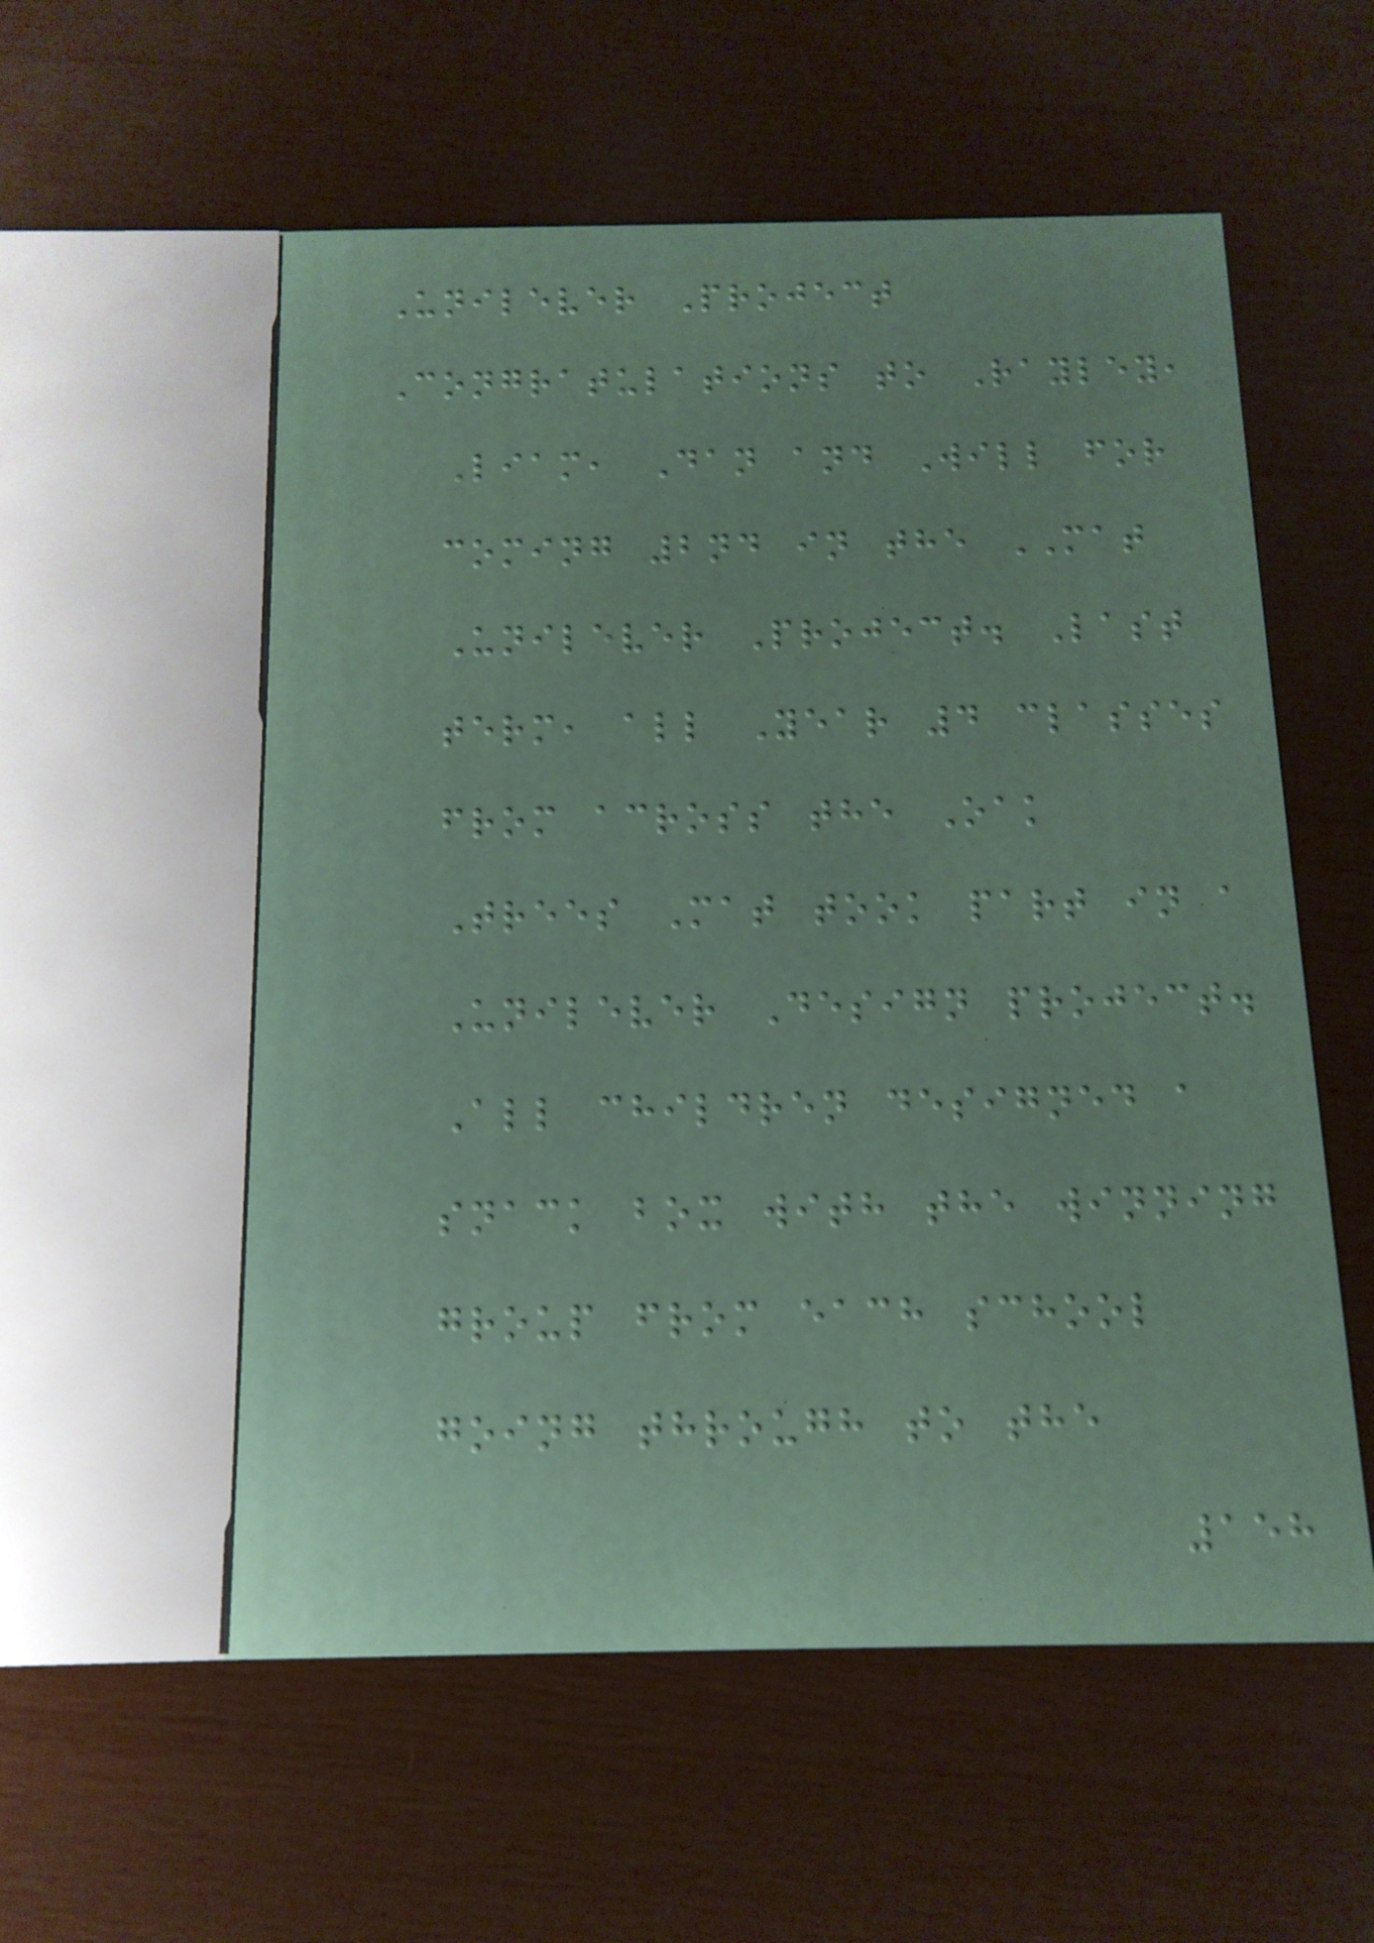Unilever Project
Congratulations to Rayley,
Liam, Dan and Will for
coming 2nd in the MAT
Unilever Project. Last
term, all Year 4 classes
from across the Oak
Trees Mat took part in a
Unilever Design project.
All children designed a
snack box with the winning
group from each school
going through to the
158
